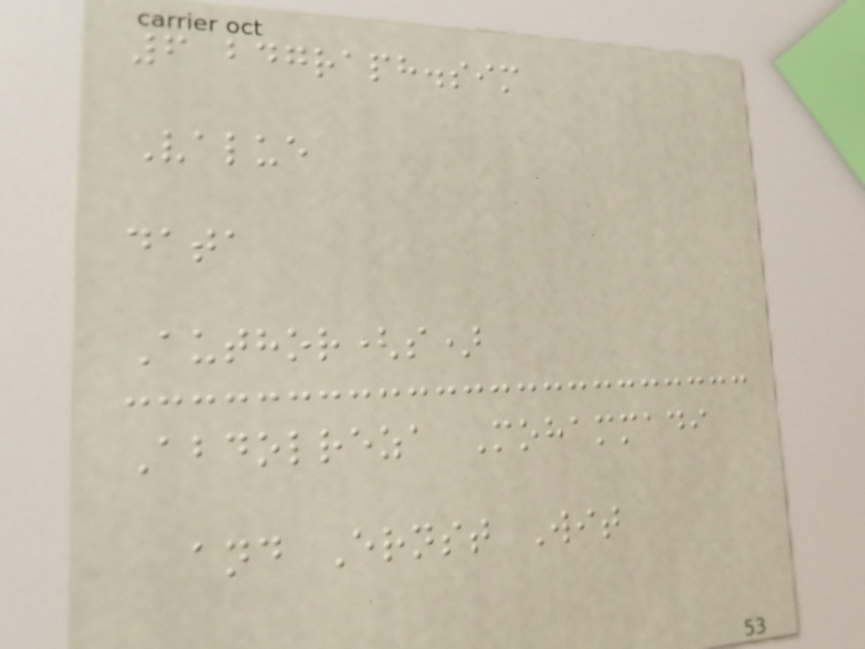6 bdgraph.sim
Value
data
Author(s)
Abdolreza Mohammadi
and Ernst Wit
